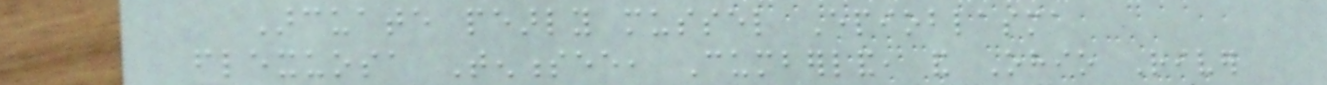Arcuate pearly mussel Epioblasma
flexuosa Tennessee, Cumberland, and Ohio River
